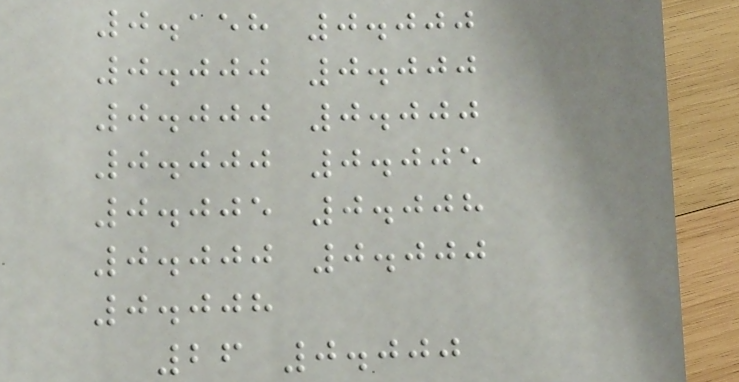0.158 0.000
0.000 0.000
0.000 0.000
0.000 0.005
0.005 0.008
0.000 0.000
0.008
26 0.000
